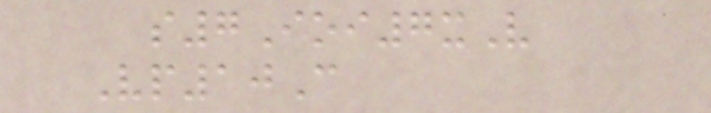s7Ioi7xV
Vp10C
